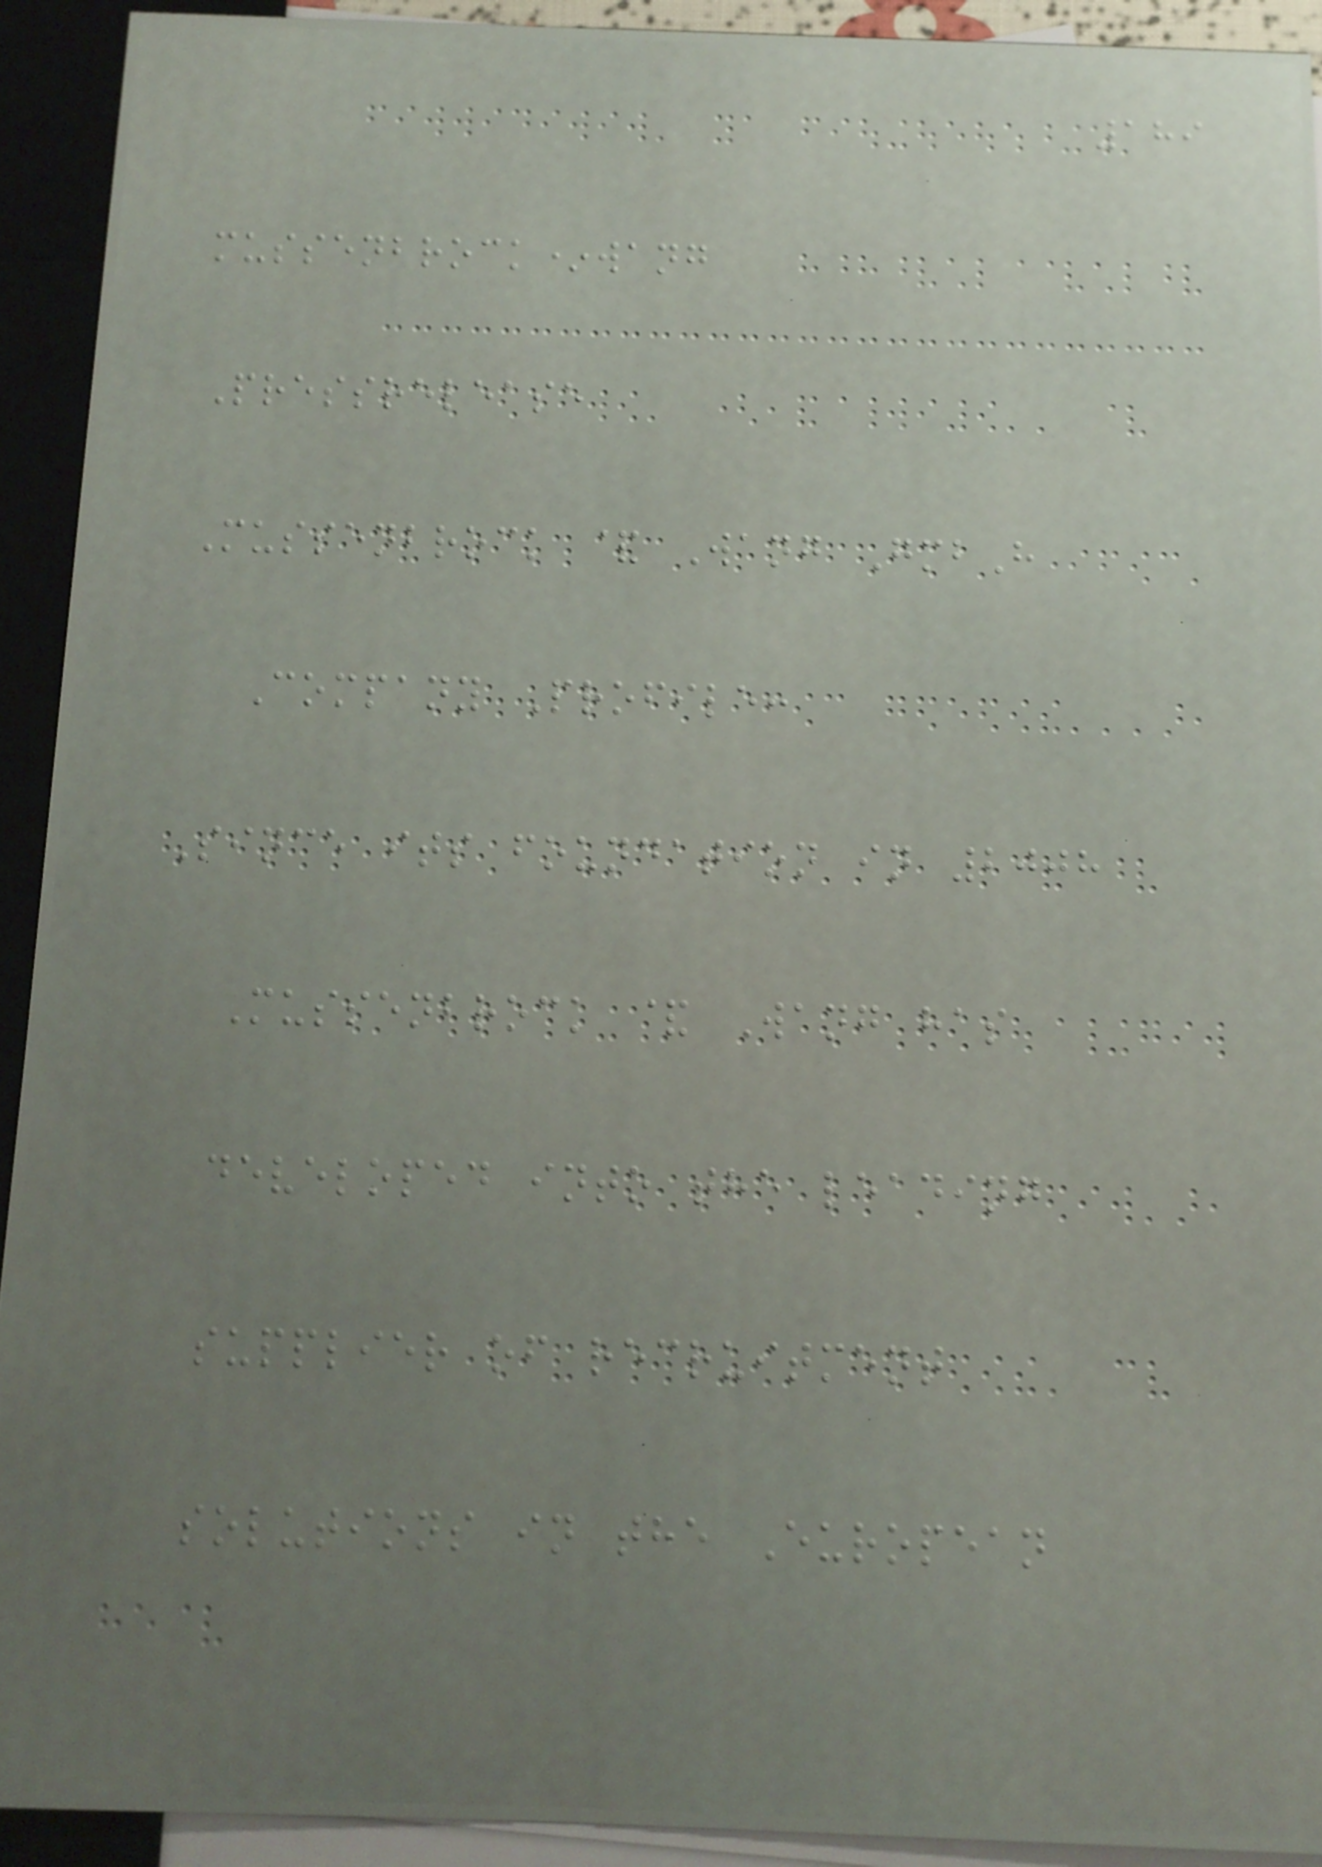189
mussenbrock*wang
Pressrelease
Mussenbrock & Wang GmbH
Company Profile:
Since its foundation in 2008
Mussenbrock & Wang has
developed into the leading
supplier of recruitment
solutions in the European
